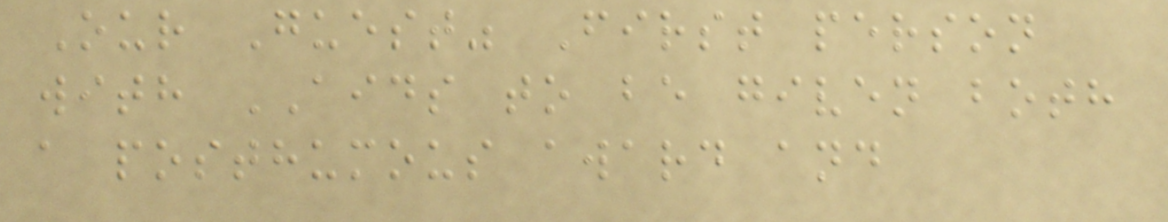Our Guest" First person
with AIDS to be given both
a posthumous award and
